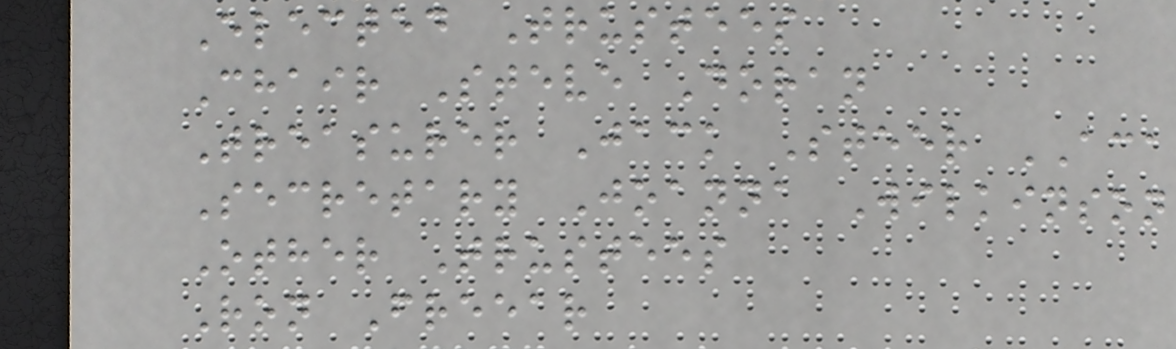Elected Trustees
Chair Steve Doran
Treasurer Jack Steer ACA
Secretary Joanna Wilkinson
Other Trustees
Ron Freear
